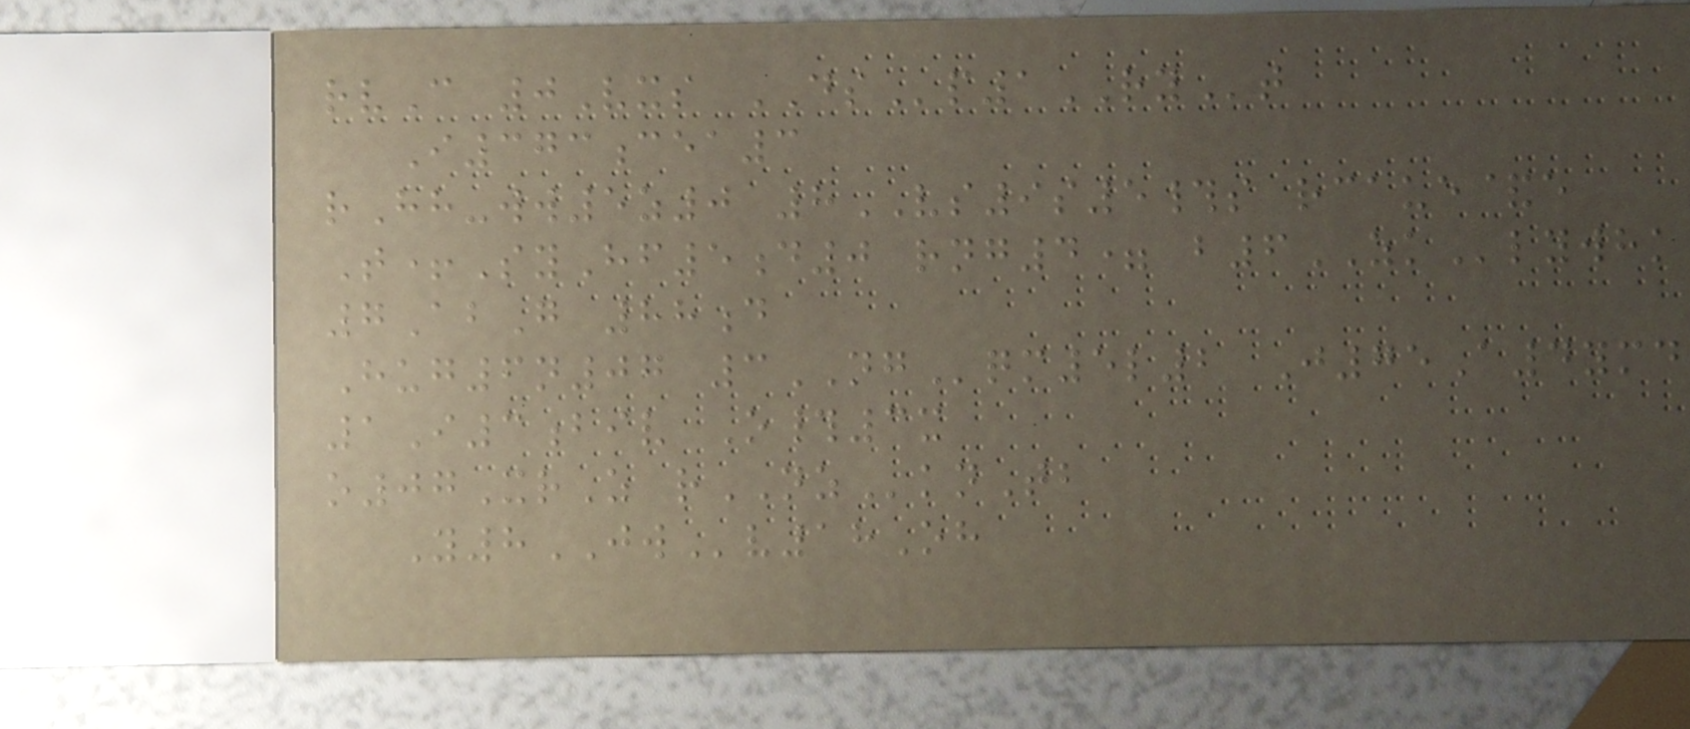rvC 0Vxs DSp1RYt
I373cea3
rHh-ww5z0 8VS9s5#s rcaue&e
T+SyHf5d0 rng4= b6ZKlywhk
7AbG 88d
Hug6n07 3NGqm5l2 J75A4ymd
1I3biv O#3x
o07XrZ rNZknTb
Y8JWv18Oh
